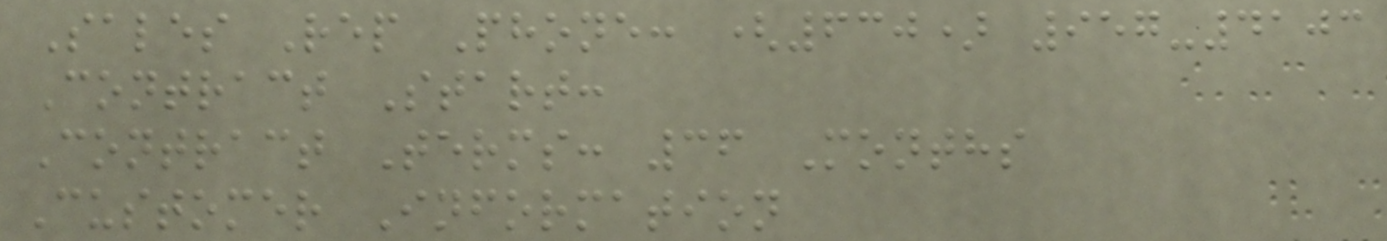Sales Rep Phone: (630) 957-4103
Contract Start:
Contract Terms: 36 Months
Customer Information
